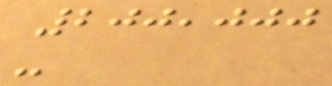200,000
-
